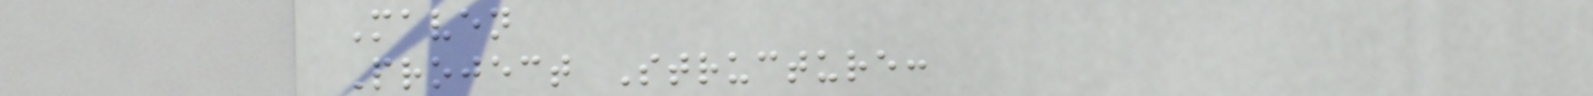Maven
Project Structure:
